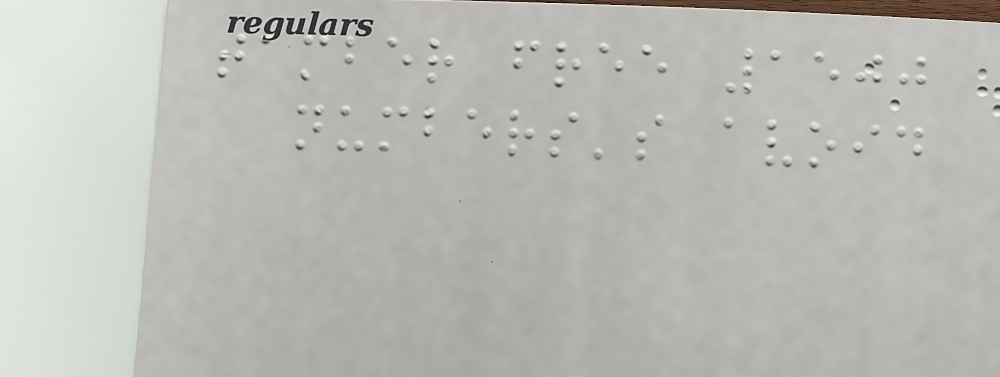tamber free 1500
numbers's avoid
